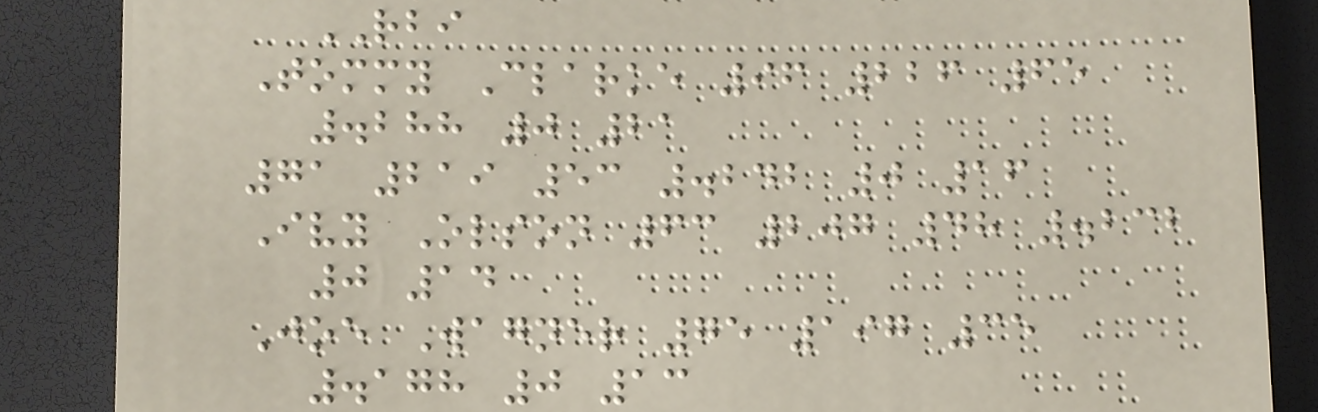RBI
Tommy Clarke 96 226 65
.288 0 21
71 219 53 .242 0 16
Ivy Olson 63 207 48 .232
0 14
Joe Wagner 75 197 35
.178 0 13
